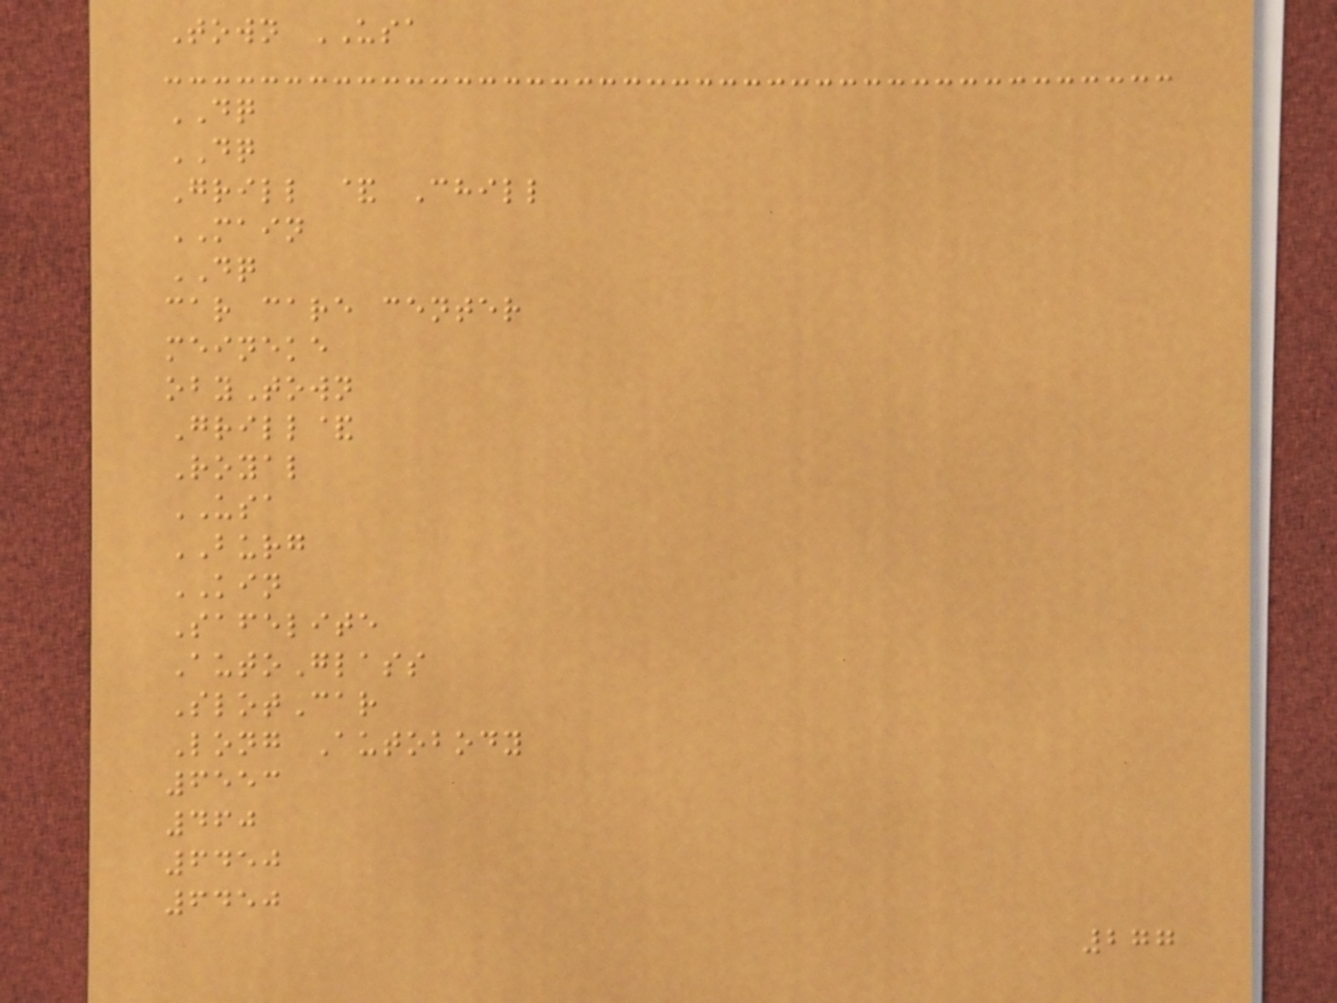Town USA
DQ
DQ
Grill & Chill
MAIN
DQ
car care center
meineke
obyTown
Grill&
Royal
USA
BURG
KIN
Safelite
AutoGlass
SlotCar
Long Autobody
6553
460
6450
6450
277
